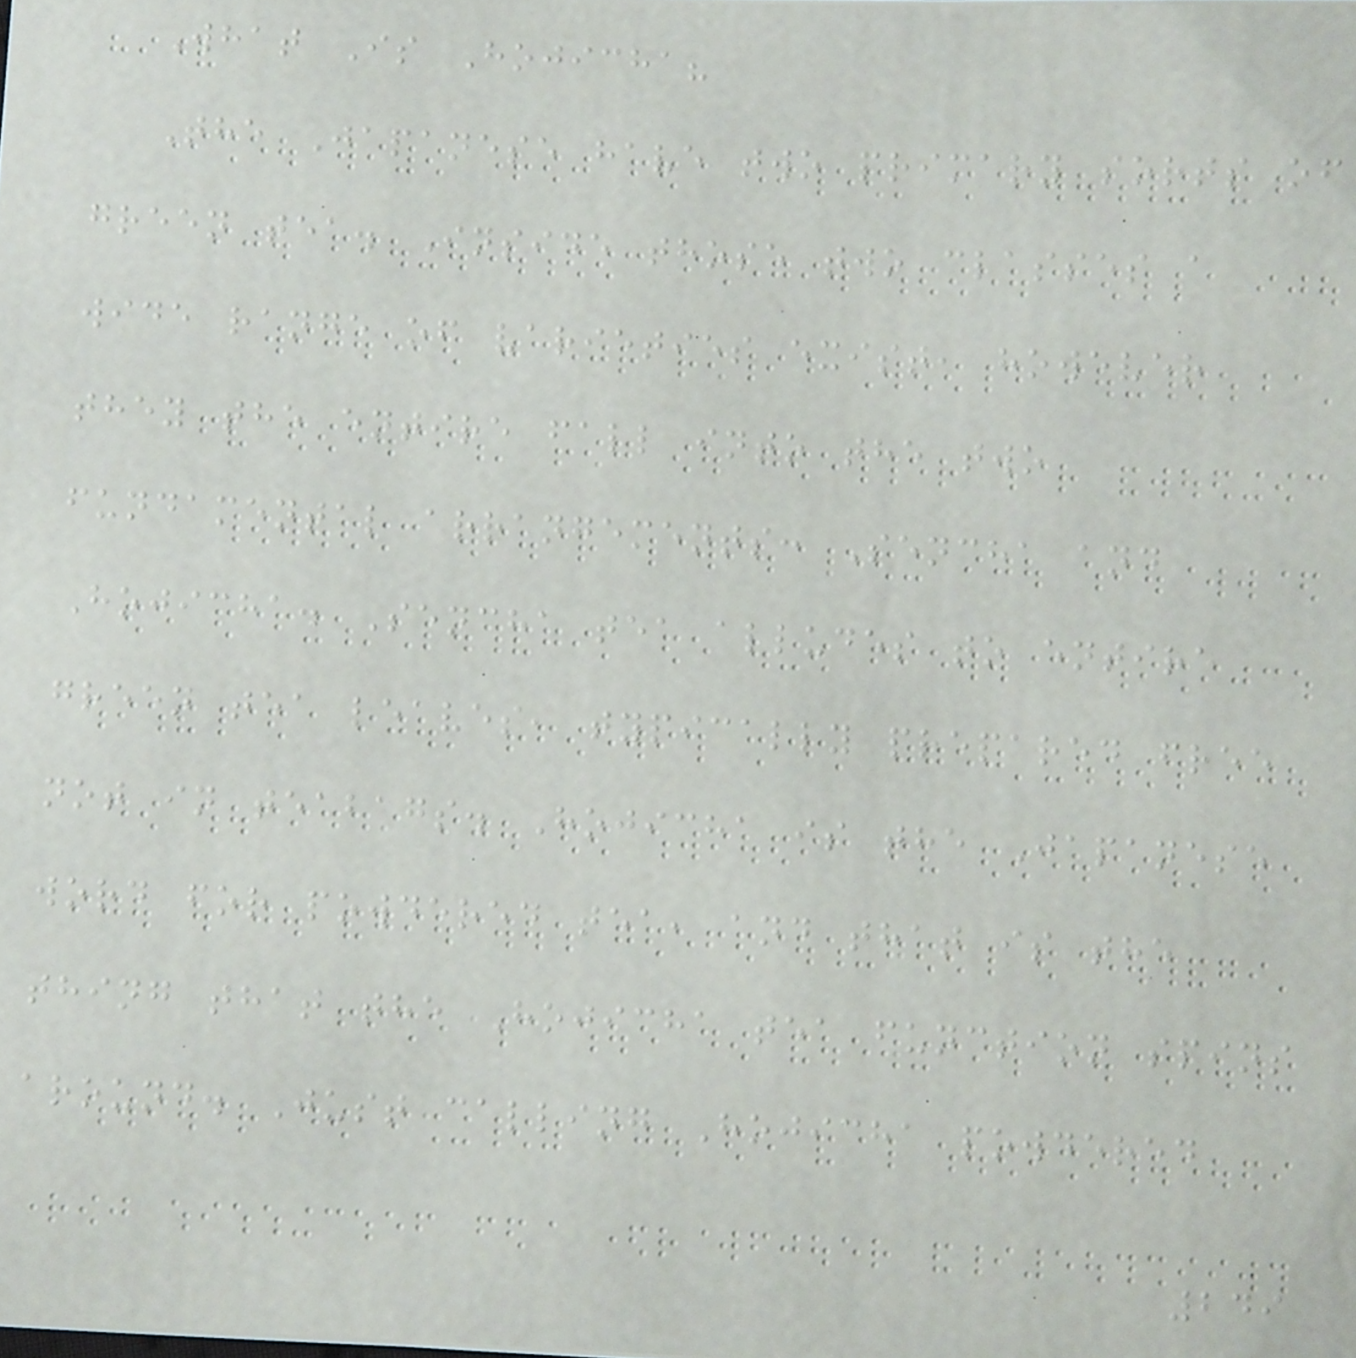What Is Hojicha?
The Japanese have two primary sorts of
green tea. Inside those two classes a
wide range of varieties exist, however
they the entire fall into the two
fundamental arrangements: Sencha and
Hojicha. Sencha tea alludes to entire
green tea leaves, typically prepared free
not in teabags. Hojicha is the Japanese
word for powdered tea, and that is the
thing that the Hojicha tea function spins
around. Just calling Hojicha powdered
249
